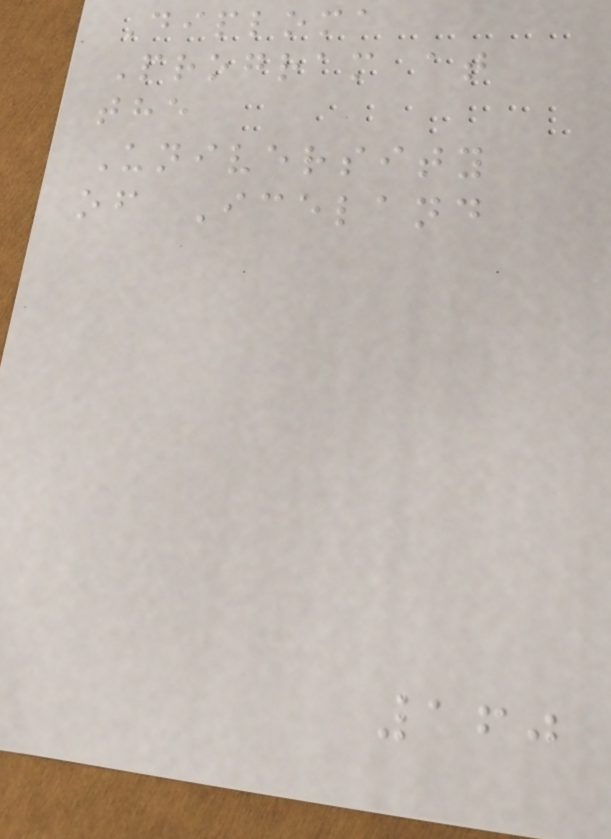Diploma
Program at
the
University
of Iceland
160
